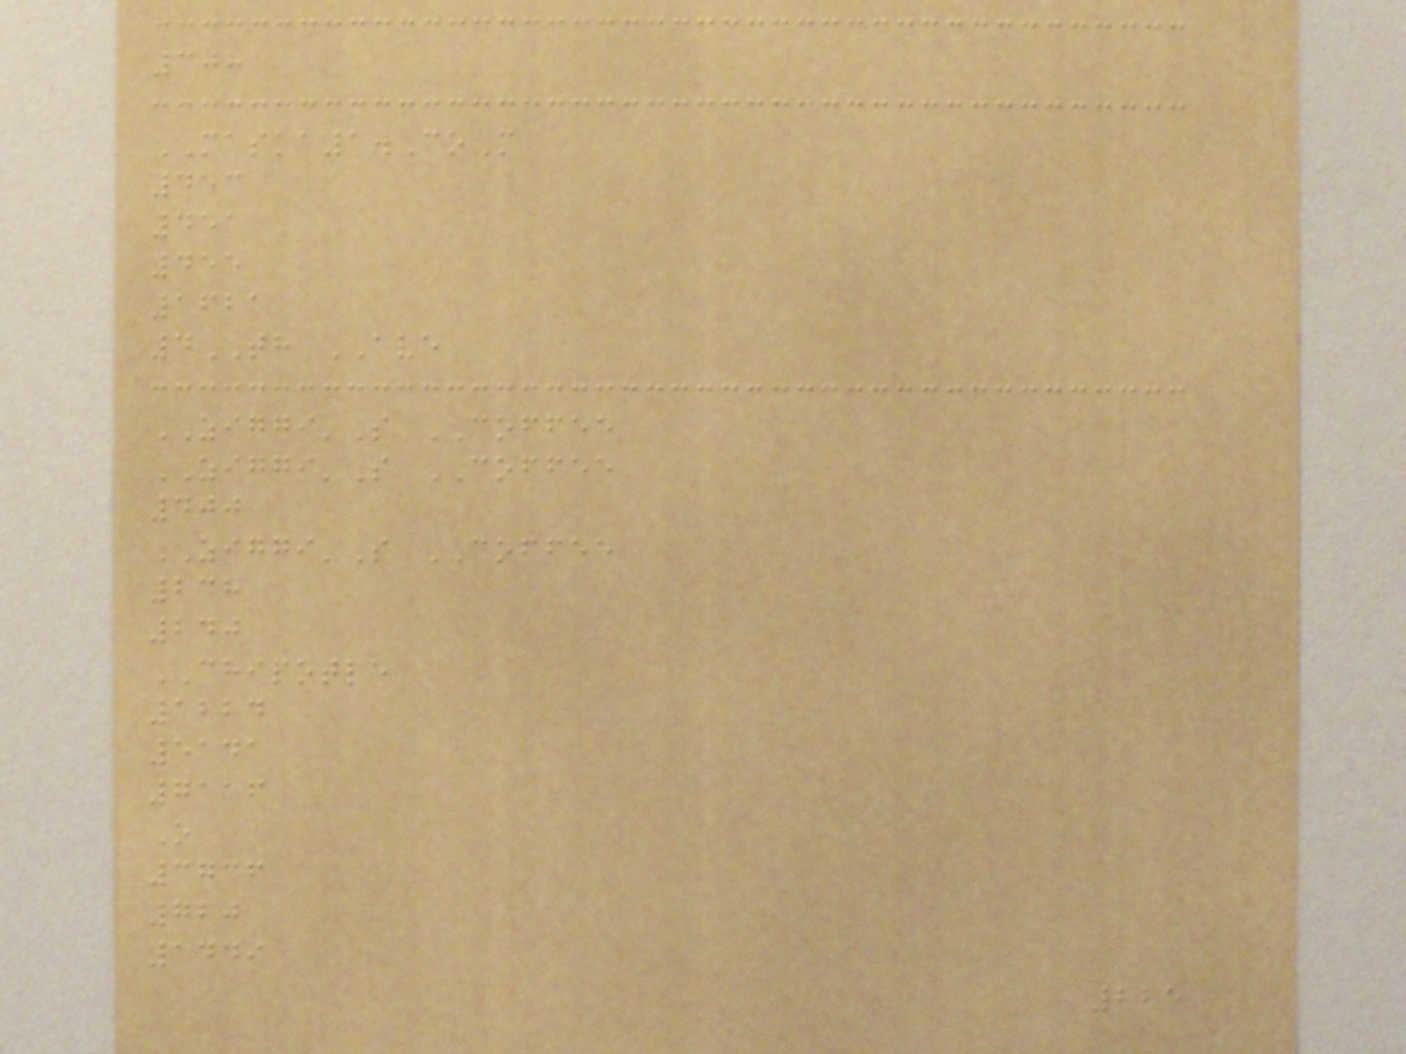308
MASKA1.CoM
453
451
455
1621
4TH AVE
ZIGGI'S COFFEE
ZIGGI'S COFFEE
400
ZIGGI'S COFFEE
238
240
CHIPOTLE
1224
5141
7116
O
3736
720
1449
225
